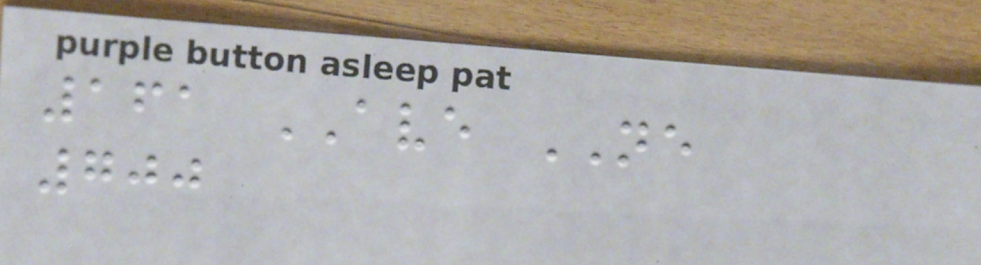161 AVE NE
700
